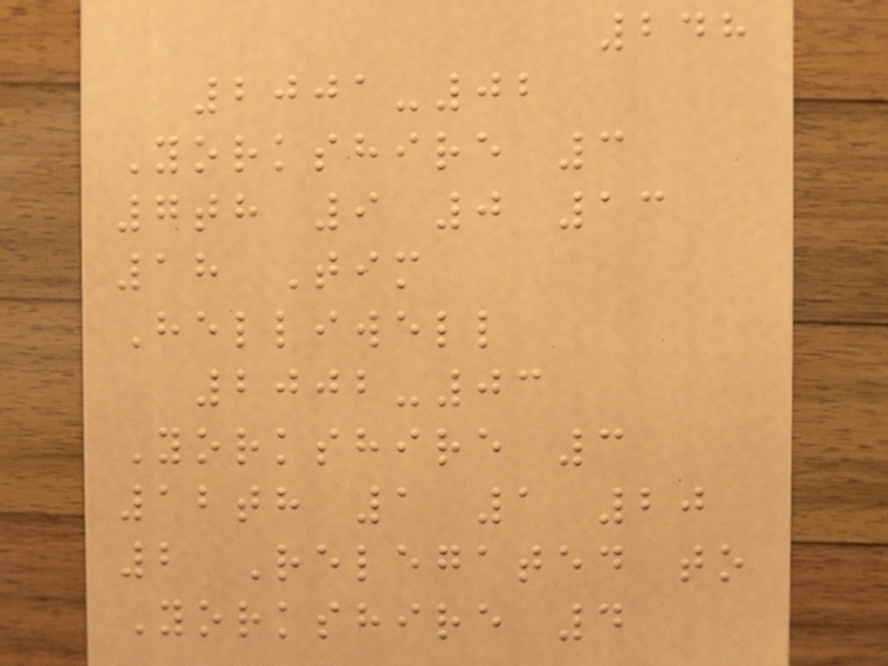248
2001-02
Yorkshire 3
7th 9 0 13
18 Tim
Helliwell
2002-03
Yorkshire 3
12th 1 1 20
2 Relegated to
Yorkshire 4
